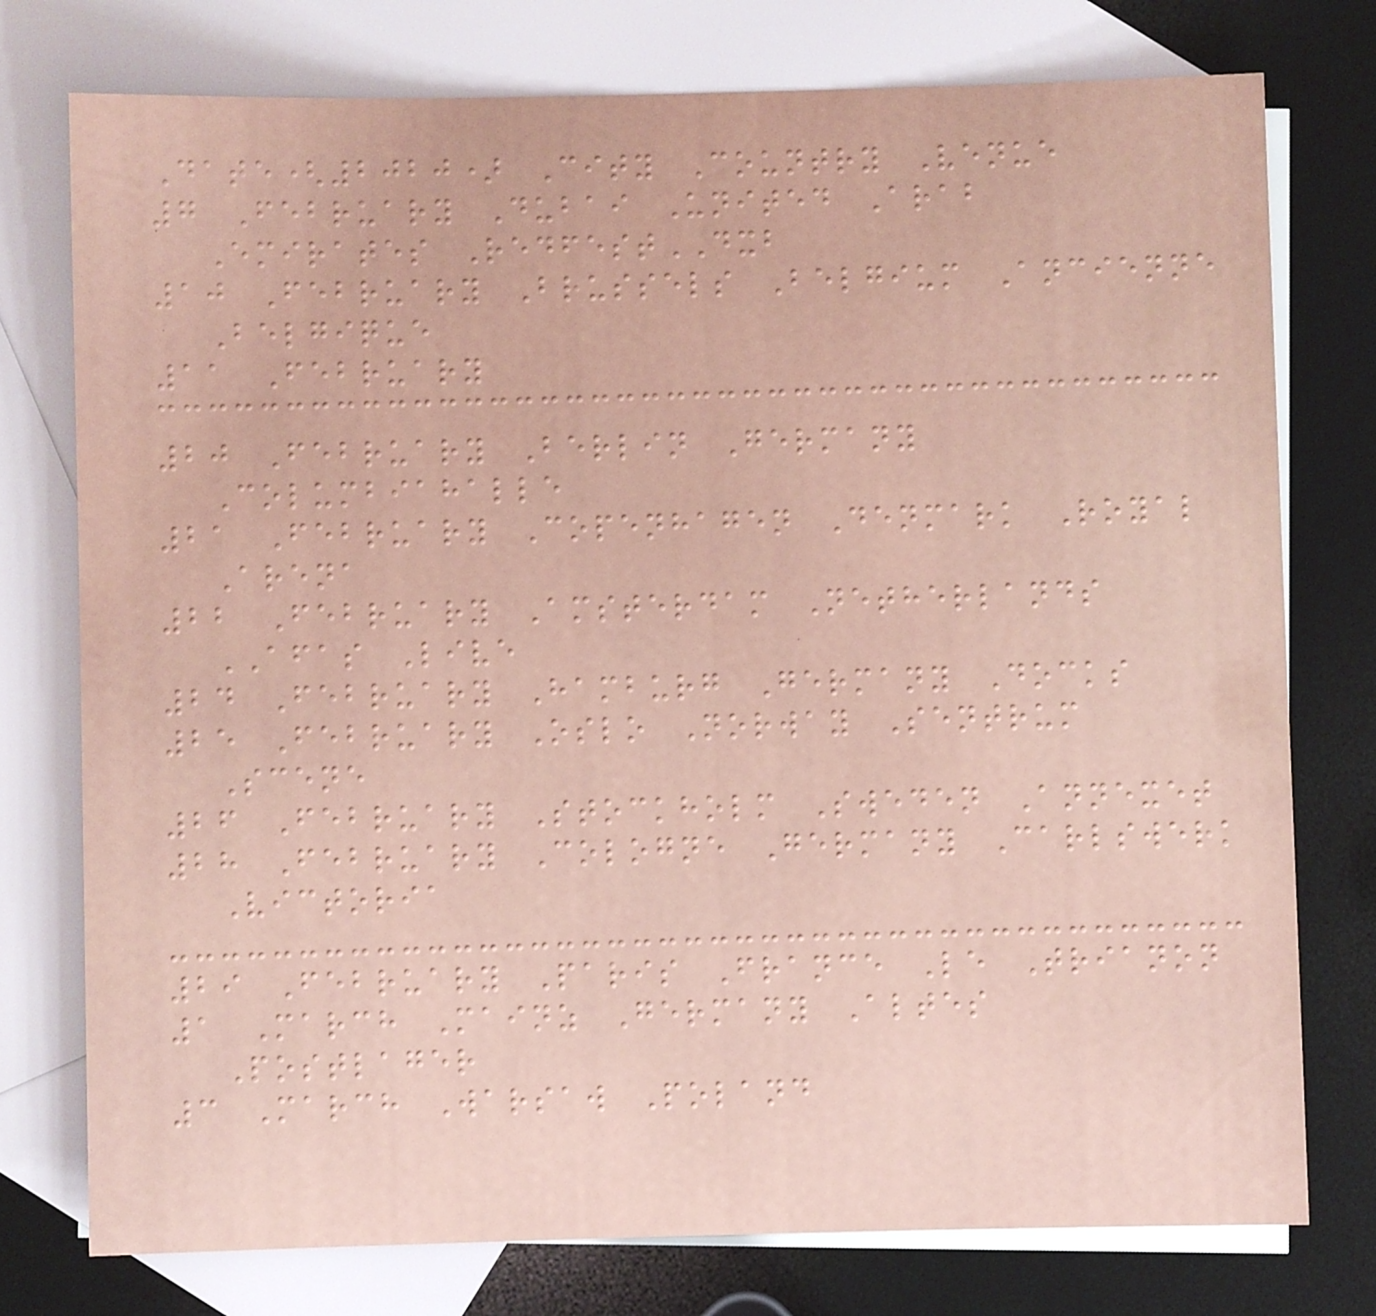Date(2020) City Country Venue
7 February Dubai United Arab
Emirates RedfestDXB
10 February Brussels Belgium Ancienne
Belgique
11 February
20 February Berlin Germany
Columbiahalle
21 February Copenhagen Denmark Royal
Arena
22 February Amsterdam Netherlands
AFAS Live
24 February Hamburg Germany Docks
25 February Oslo Norway Sentrum
Scene
26 February Stockholm Sweden Annexet
28 February Cologne Germany Carlswerk
Victoria
29 February Paris France Le Trianon
1 March Mainz Germany Altes
Postlager
3 March Warsaw Poland
